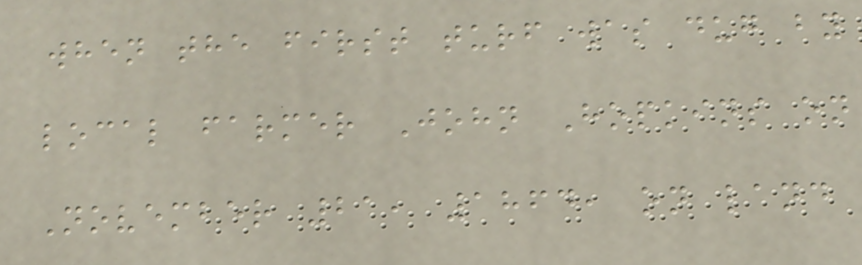when the first turf was dug by
local farmer John Hopkins on
November 21, 1864, on land
